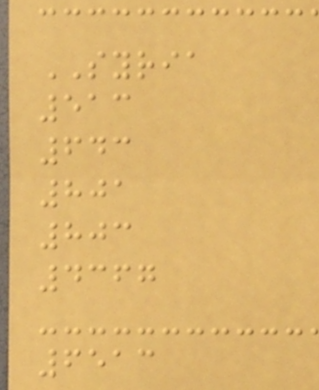SYRIA
513
643
801
803
4367
6513
